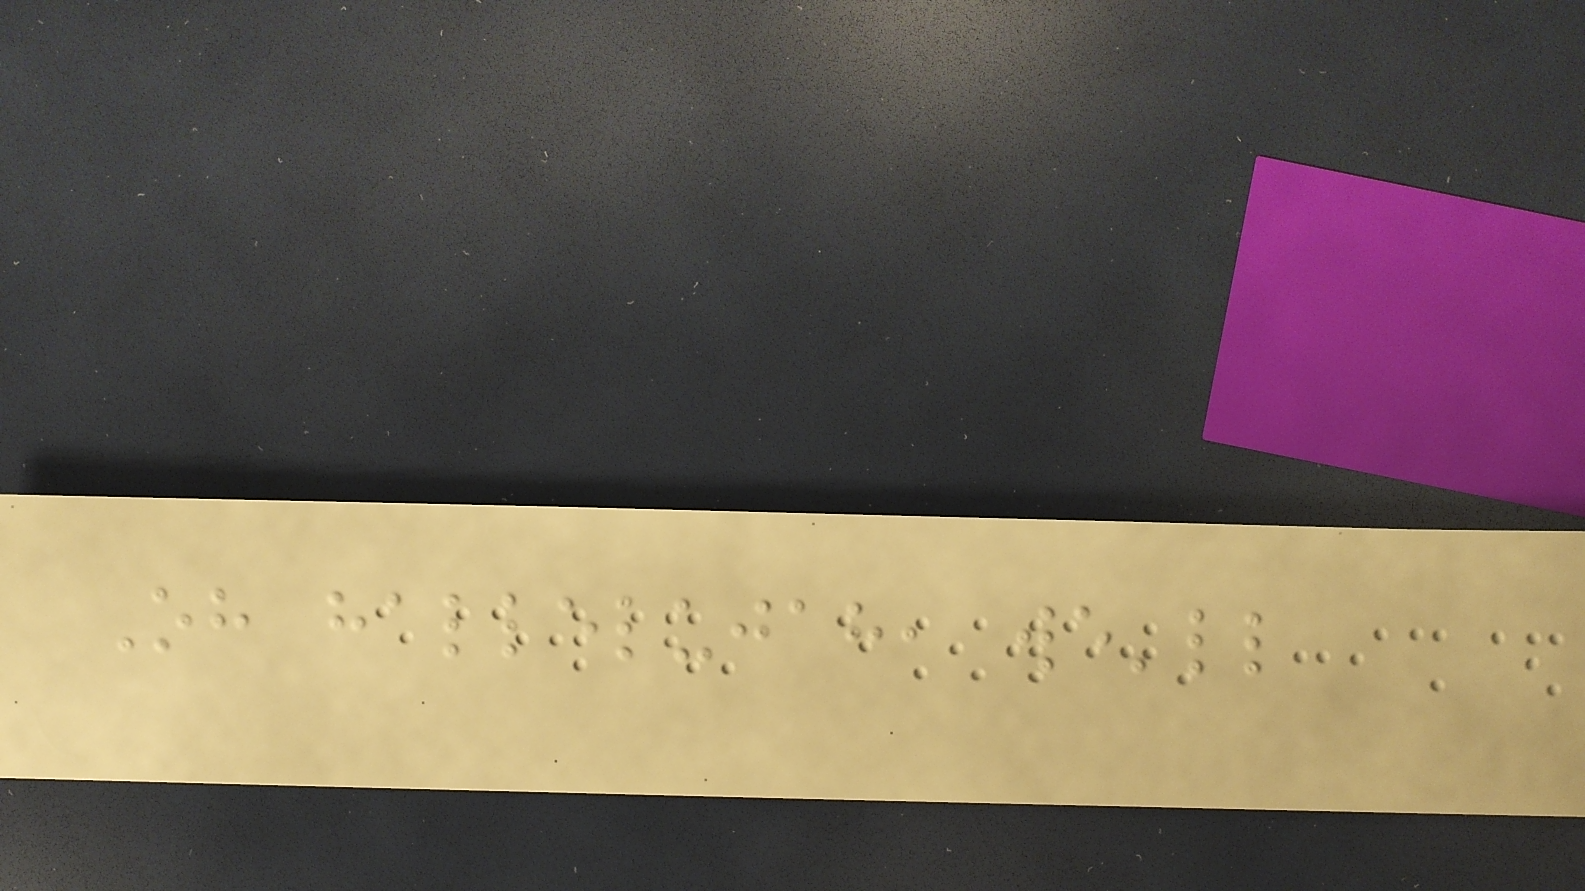Oh hallelujah, we'll
